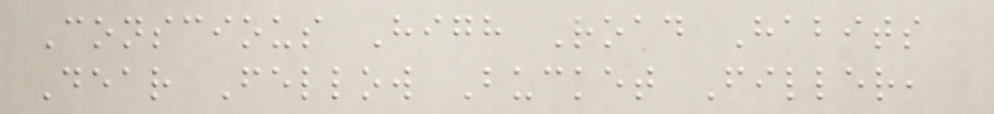Conscious High Road Habits
Dear Fellow Bucket Filler,
